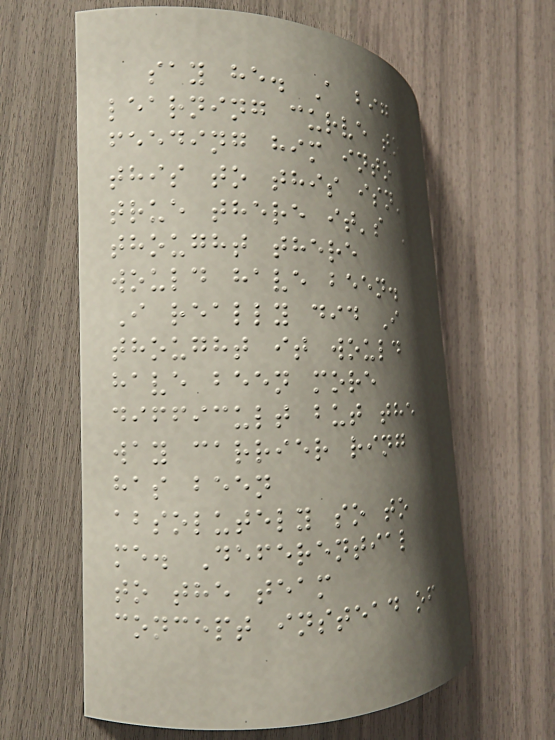say he. A big
learning curve to
feeding him into
this to this isn't
true there it's I
thought there
would have been.
I really did I
thought it would
have been more
difficult but the
way carrier ring
has been
absolutely so to
me. Deferential
to the team
concept instead of
